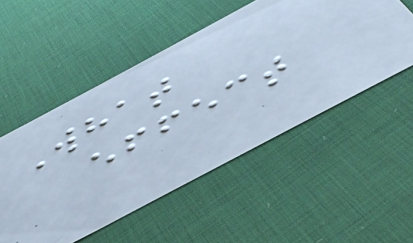What
effect
